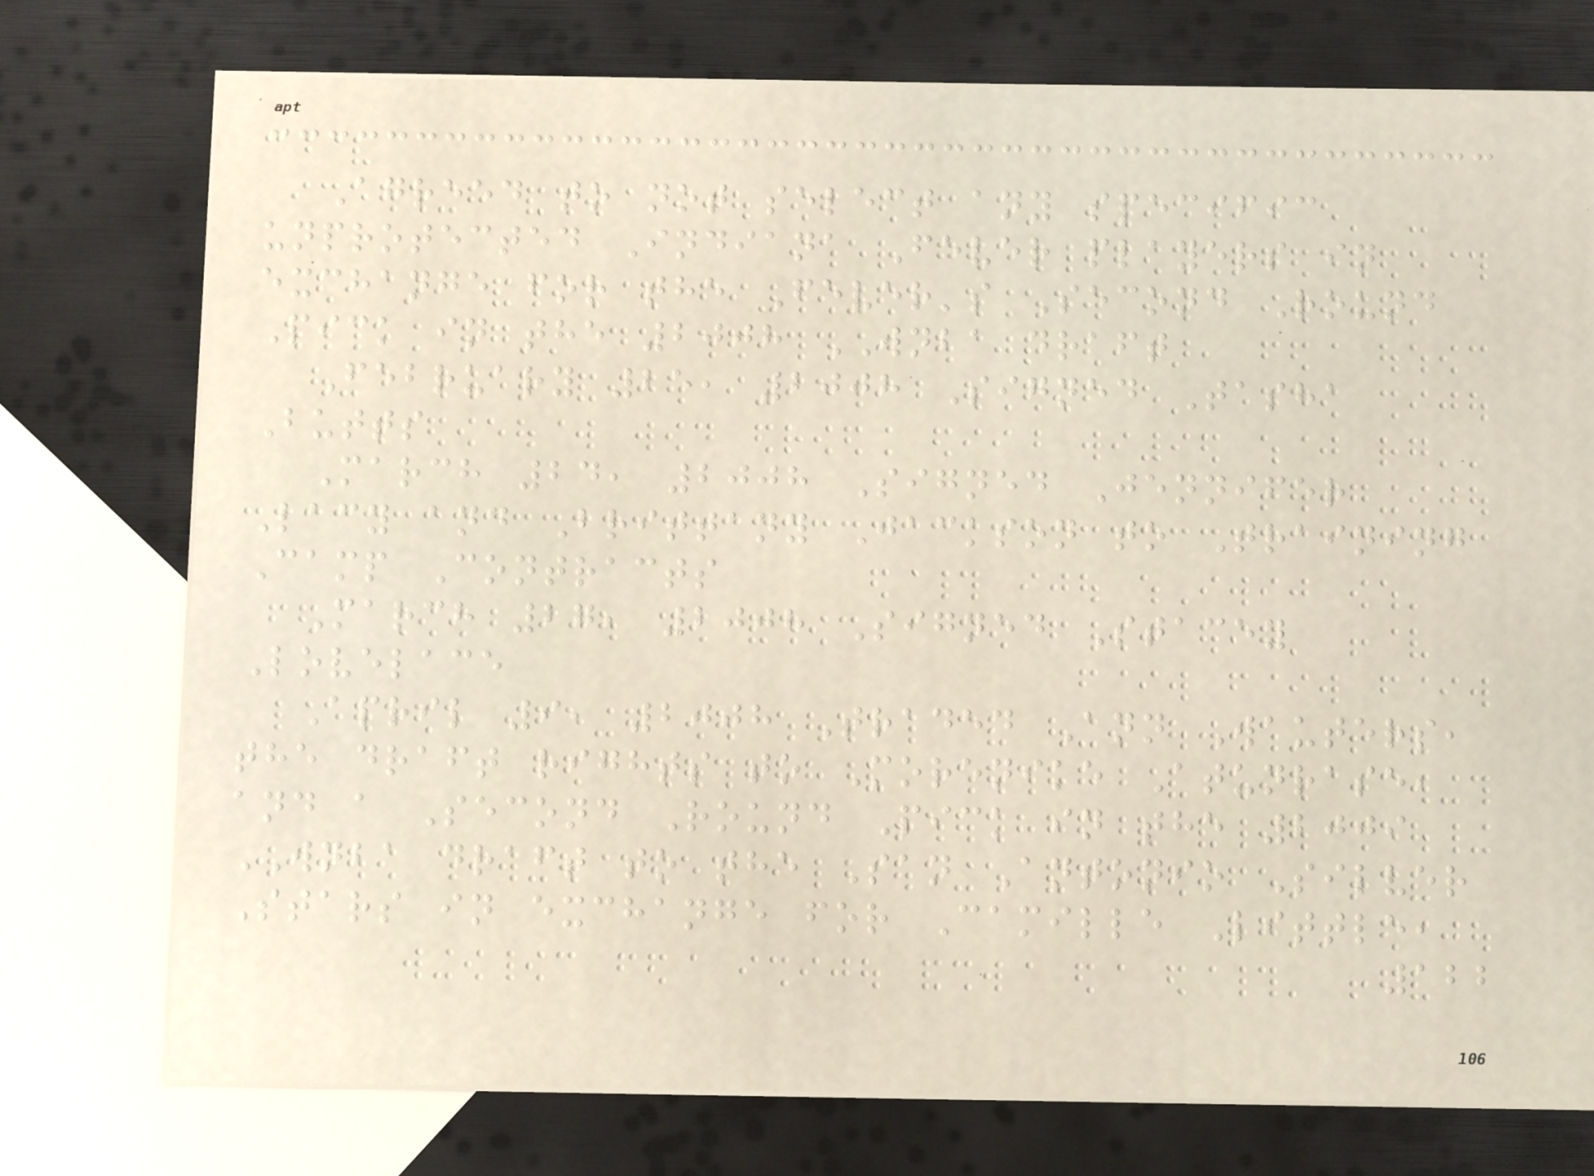Agreed to not select any specific
unprotected Indiana Fever players in
exchange for the Fever's Second Round
Pick in the 2008 WNBA draft
February 25, 2008 Signed Tasha
Butts
March 24, 2008 Signed Jennifer
Lacy and Brittany Jackson to Training
Camp Contracts
March 27, 2008 Signed Stacey
Lovelace
April 9, 2008 Traded Ann Wauters,
the draft rights to Morenike Atunrase,
and a Second Round Pick in the 2009
WNBA draft to the San Antonio Silver
Stars in exchange for Camille Little,
122
